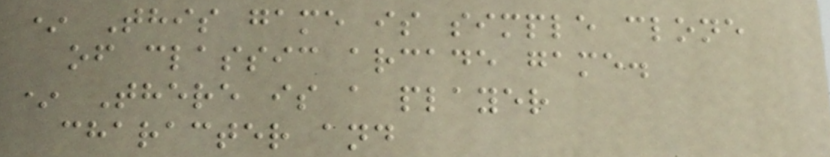* This game is simple clone
of classic arcade game.
* There is a player
character and
